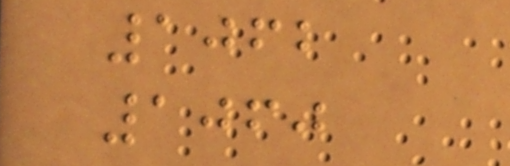1062
1060
